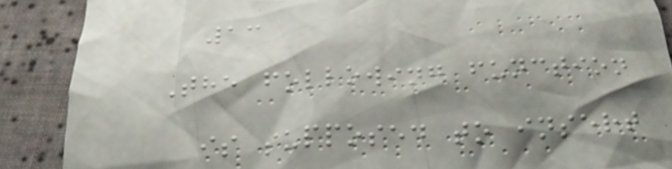13
The following function
is supposed to insert
